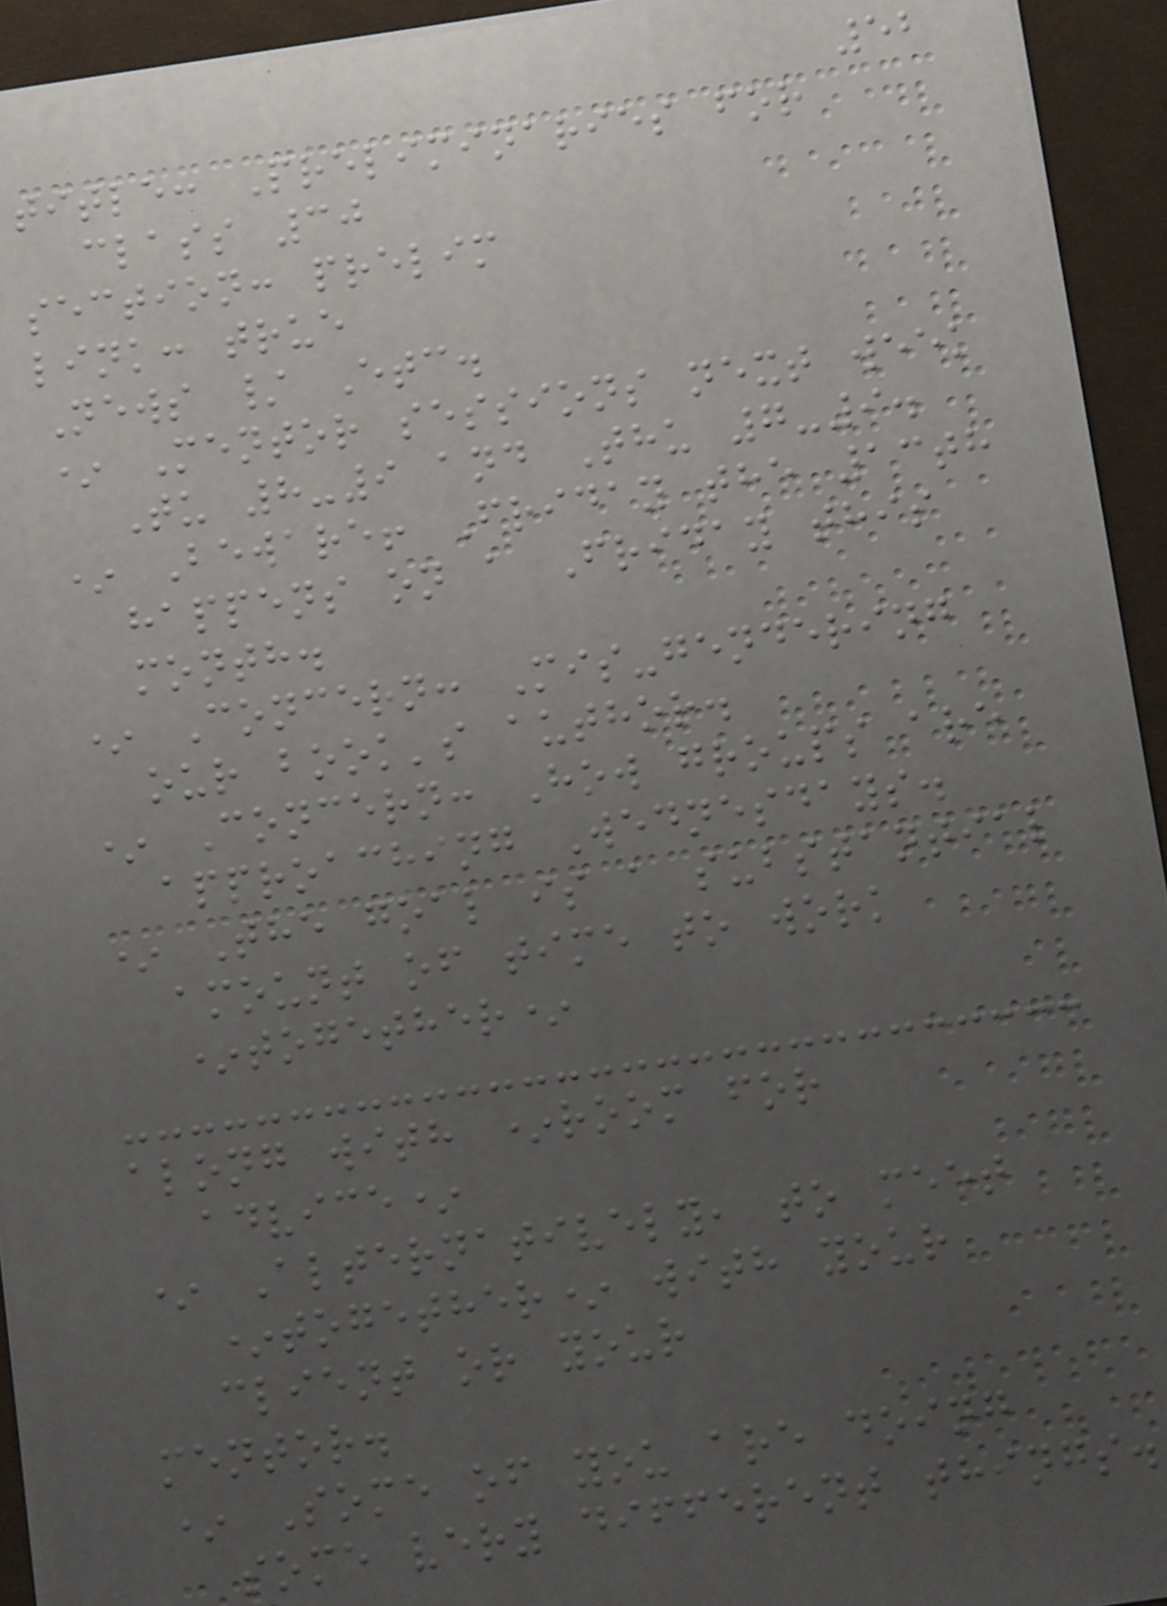52
title: Preliminaries for
class 30
section: prelim
link: true
News / Etc.
* Mentor sessions next week
Tu 8-9 and Thu 7-9.
* Beware! Friday the 13th
happens on a Friday this
month.
* Concern: Mis-gendering
our book's author.
* Concern: How groups are
approaching Wednesdays.
* The goal is a substantial
amount of time to work
*together*
along with *room for
advice*
* Alternatively, to meet
*together* with your
client or your
mentor.
* Some of you are doing
some very different things.
